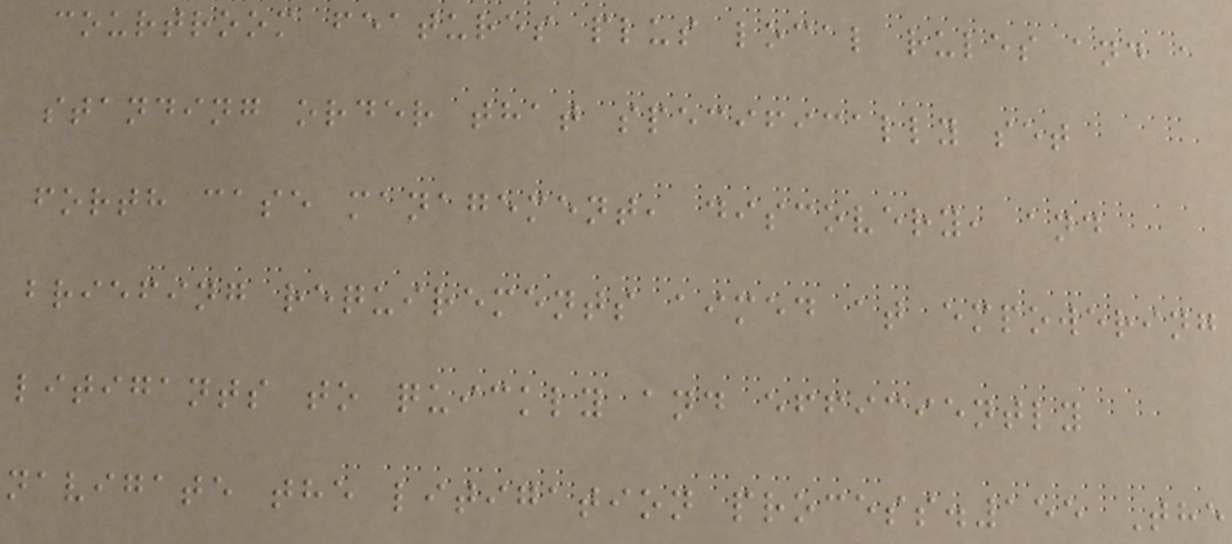courtroom features plus local rules and a
standing order that specifically set
forth case management, discovery, and
briefing requirements aimed at empowering
litigants to quickly and efficiently
navigate the litigation process.155 The
